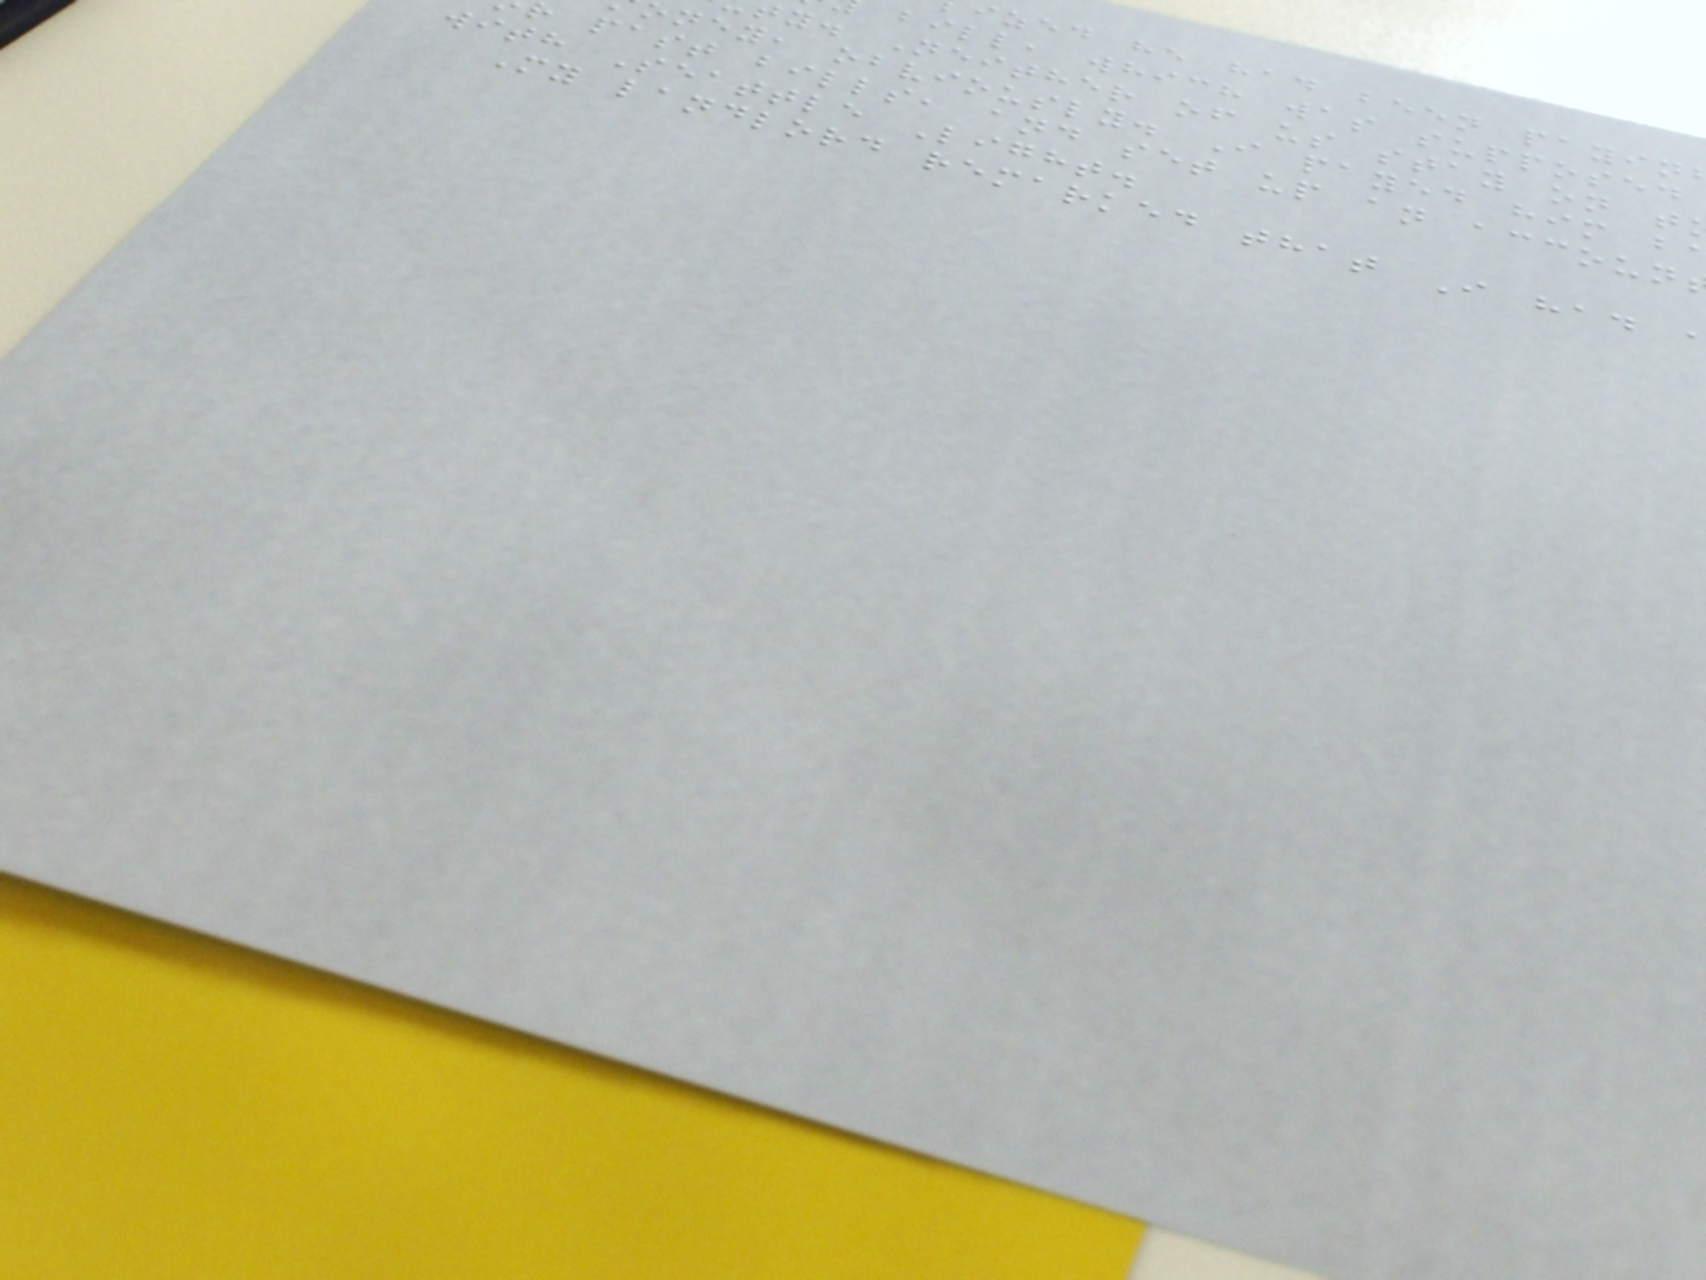ized he had been payin
bill, which was supposed
ty. Neither of us stay on t
ney, obviously. I payed him b
past bills, and set up an accoun
with Seattle Light.
My landlord remarked that I had
